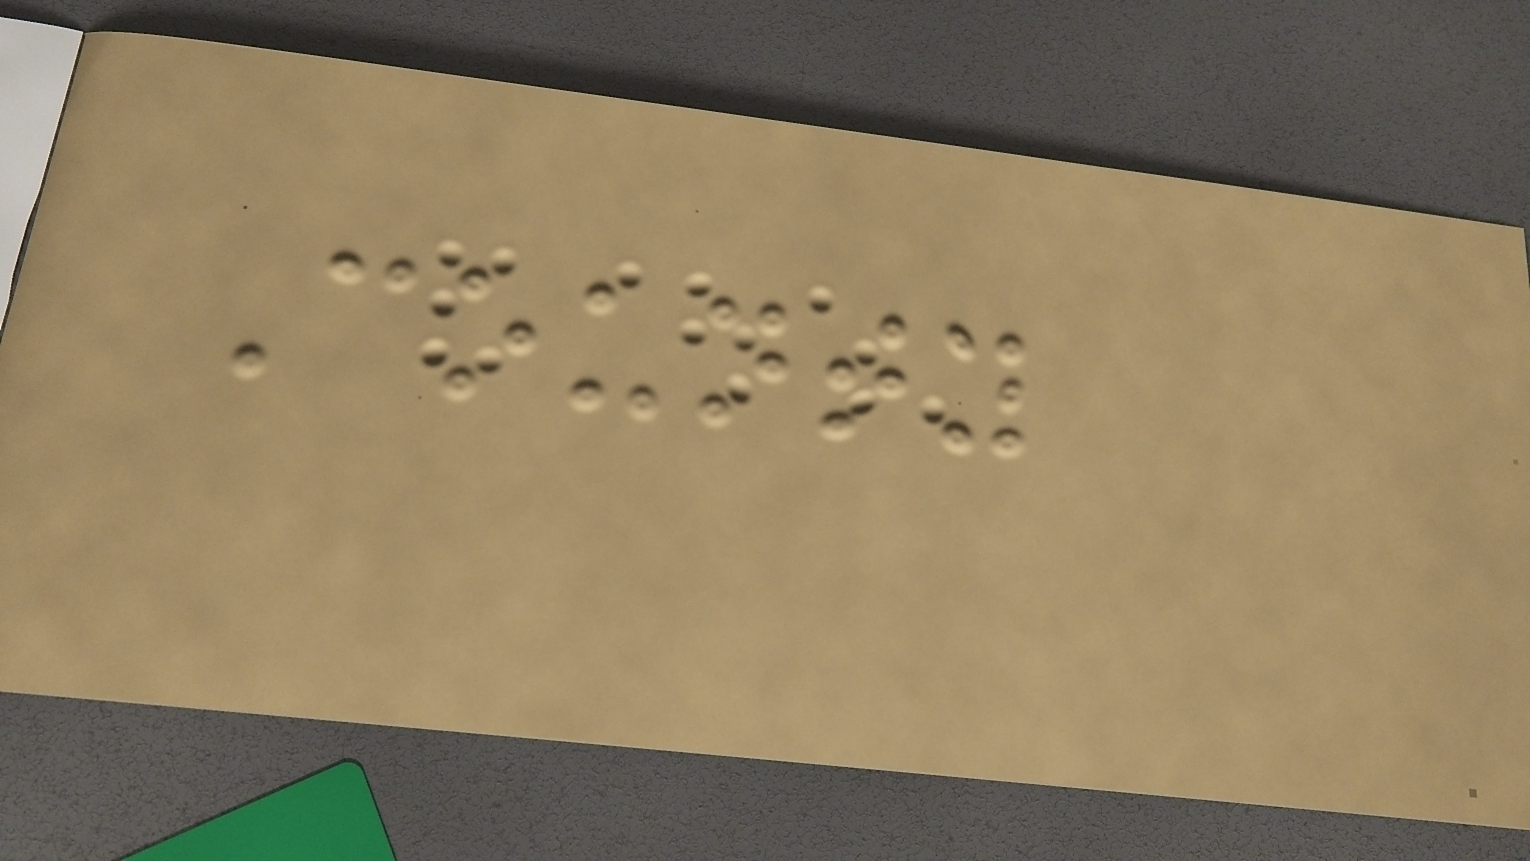County
